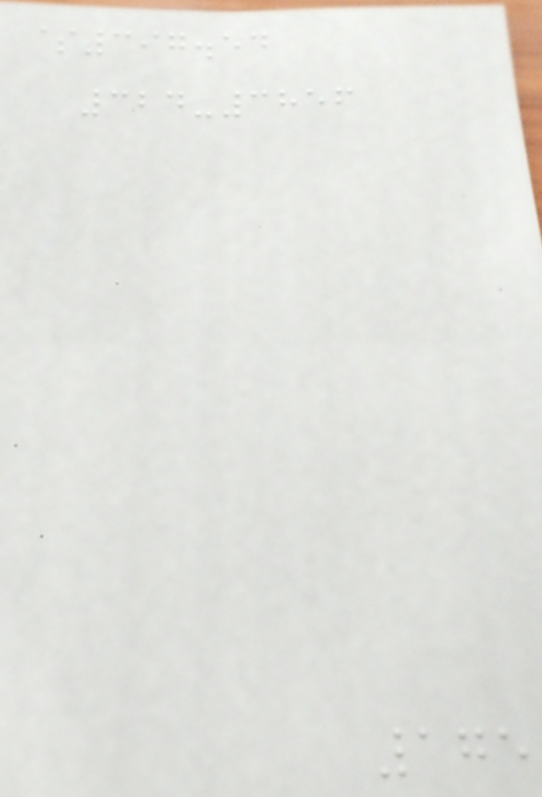$397.54
324-3856
175
